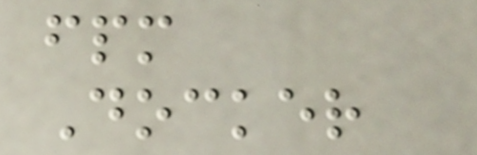fpm
Docker
